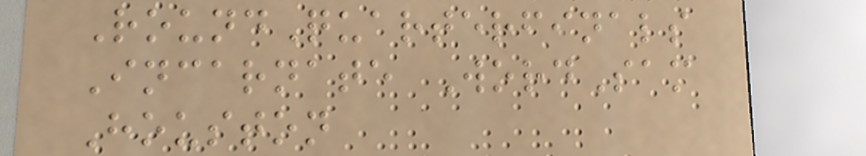RoundQuarterfinals
Incarnate WordSam
Houston
